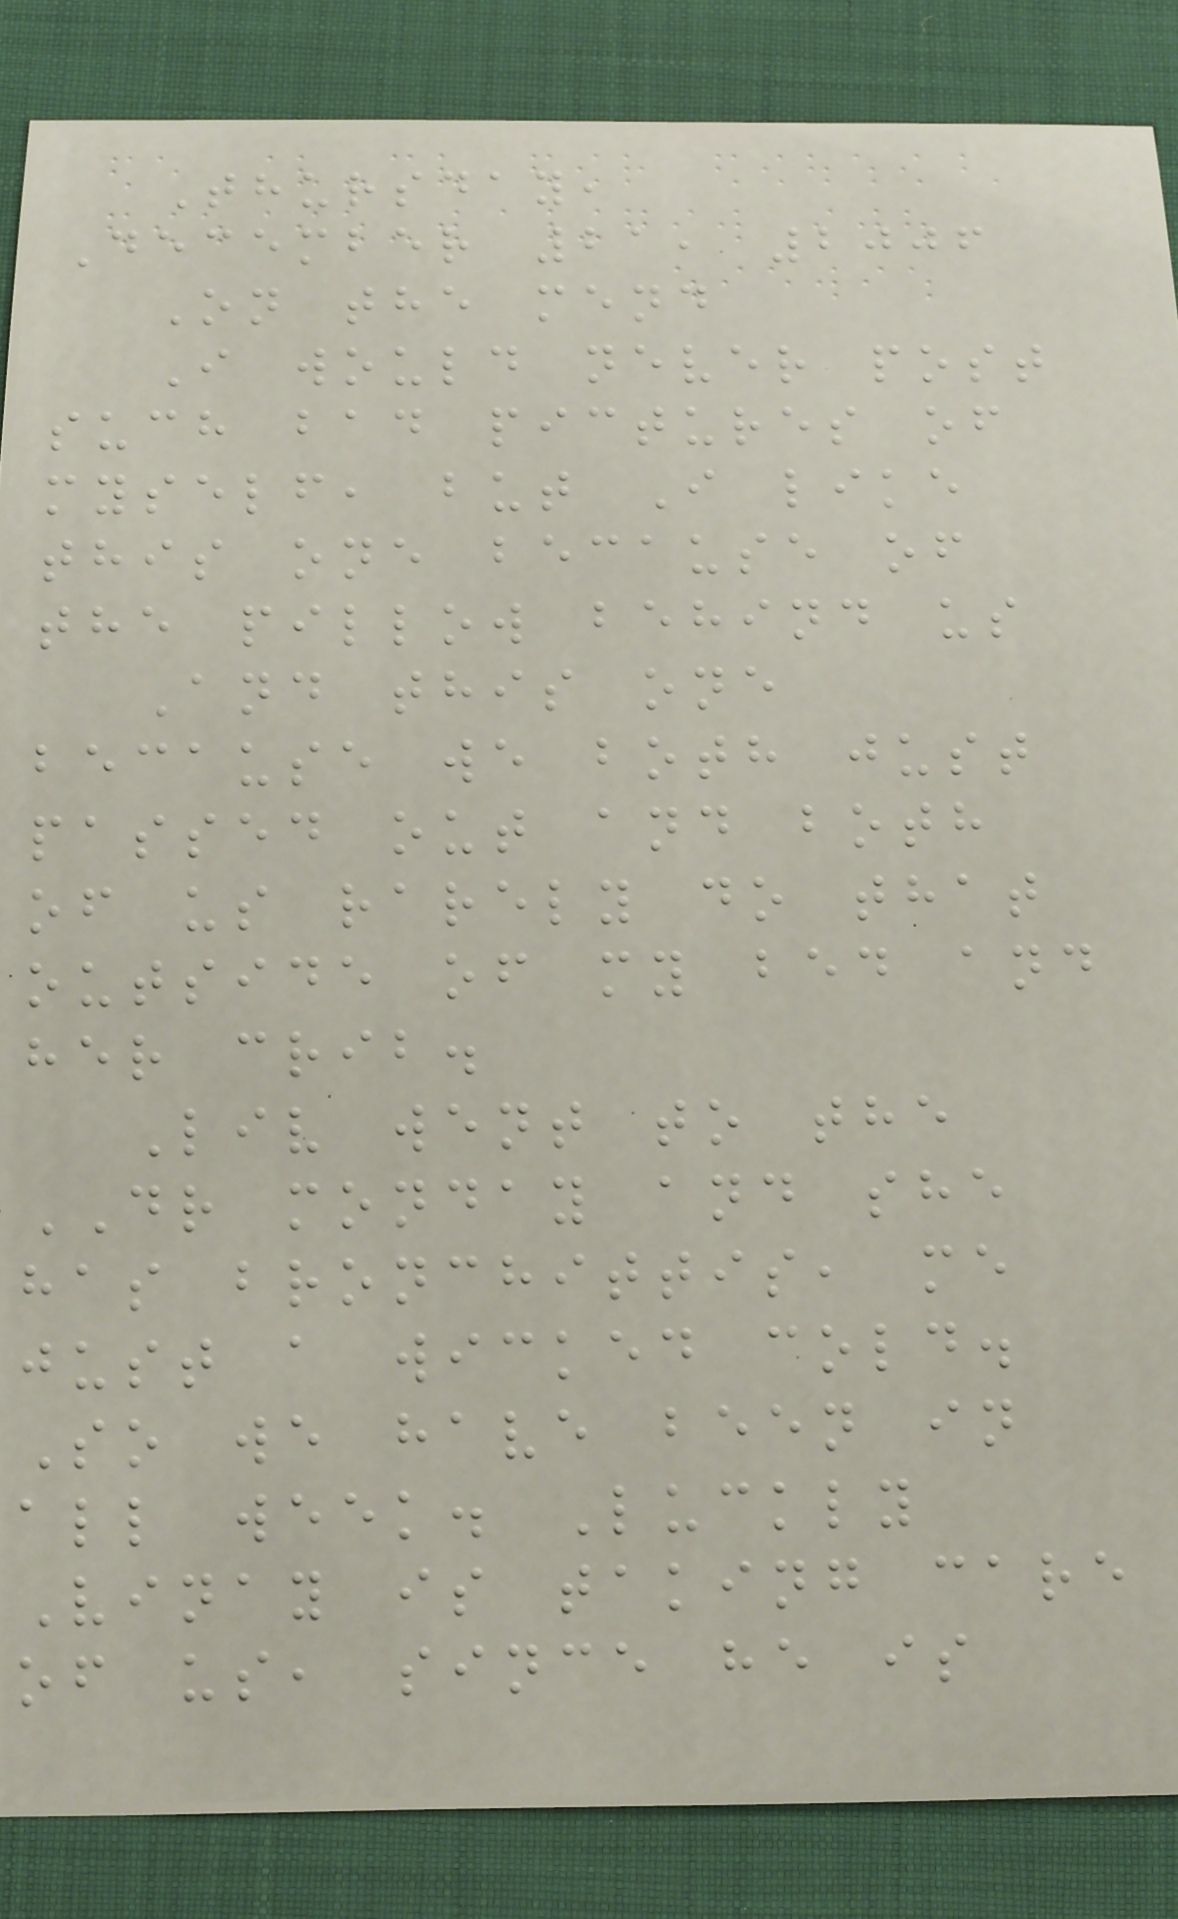Thursday,
December 21, 2006
On the mend
I would never post
such bad pictures of
myself, but I like
this one because of
the pillow behind us
And this one
because we both just
passed out and both
of us rarely do that
outside of my bed and
her crib.
Liv went to the
DR monday and she
has bronchittis, me
just a wicked cold.
So we have been in
all week. Luckly
Vinay is taking care
of us, since he is
